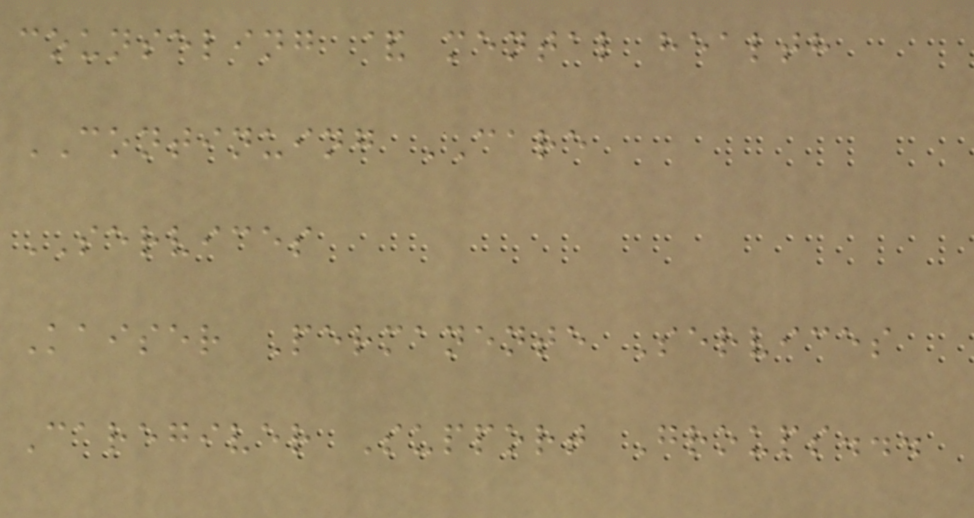counseling & mental health
CONTINUING CARE
SERVICES
Kaiser Permanente Services
Caregiver Support Groups...
